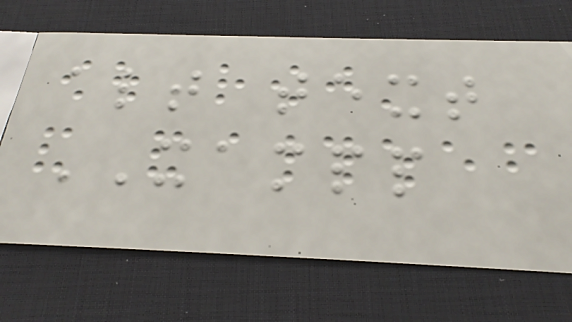alt text
XAMPP
